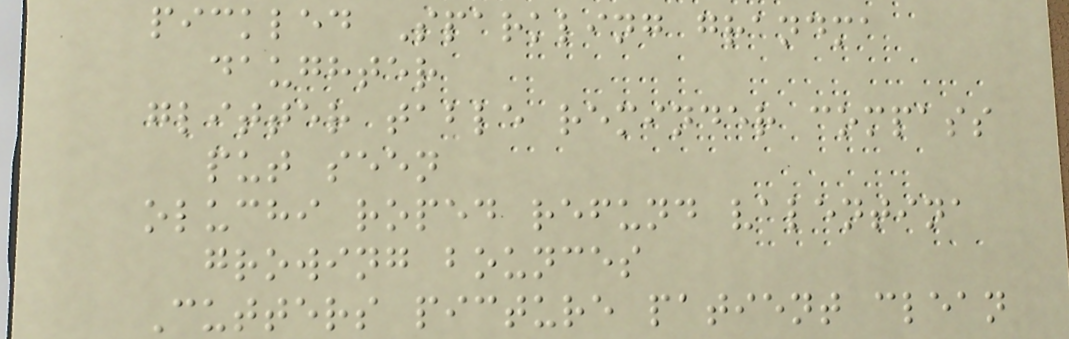pickled Sparkling grandma
daughter
glitter table reminder compass
put seen
oluchi roped refund valentina
growing bounces
Cutters picture patient clean
